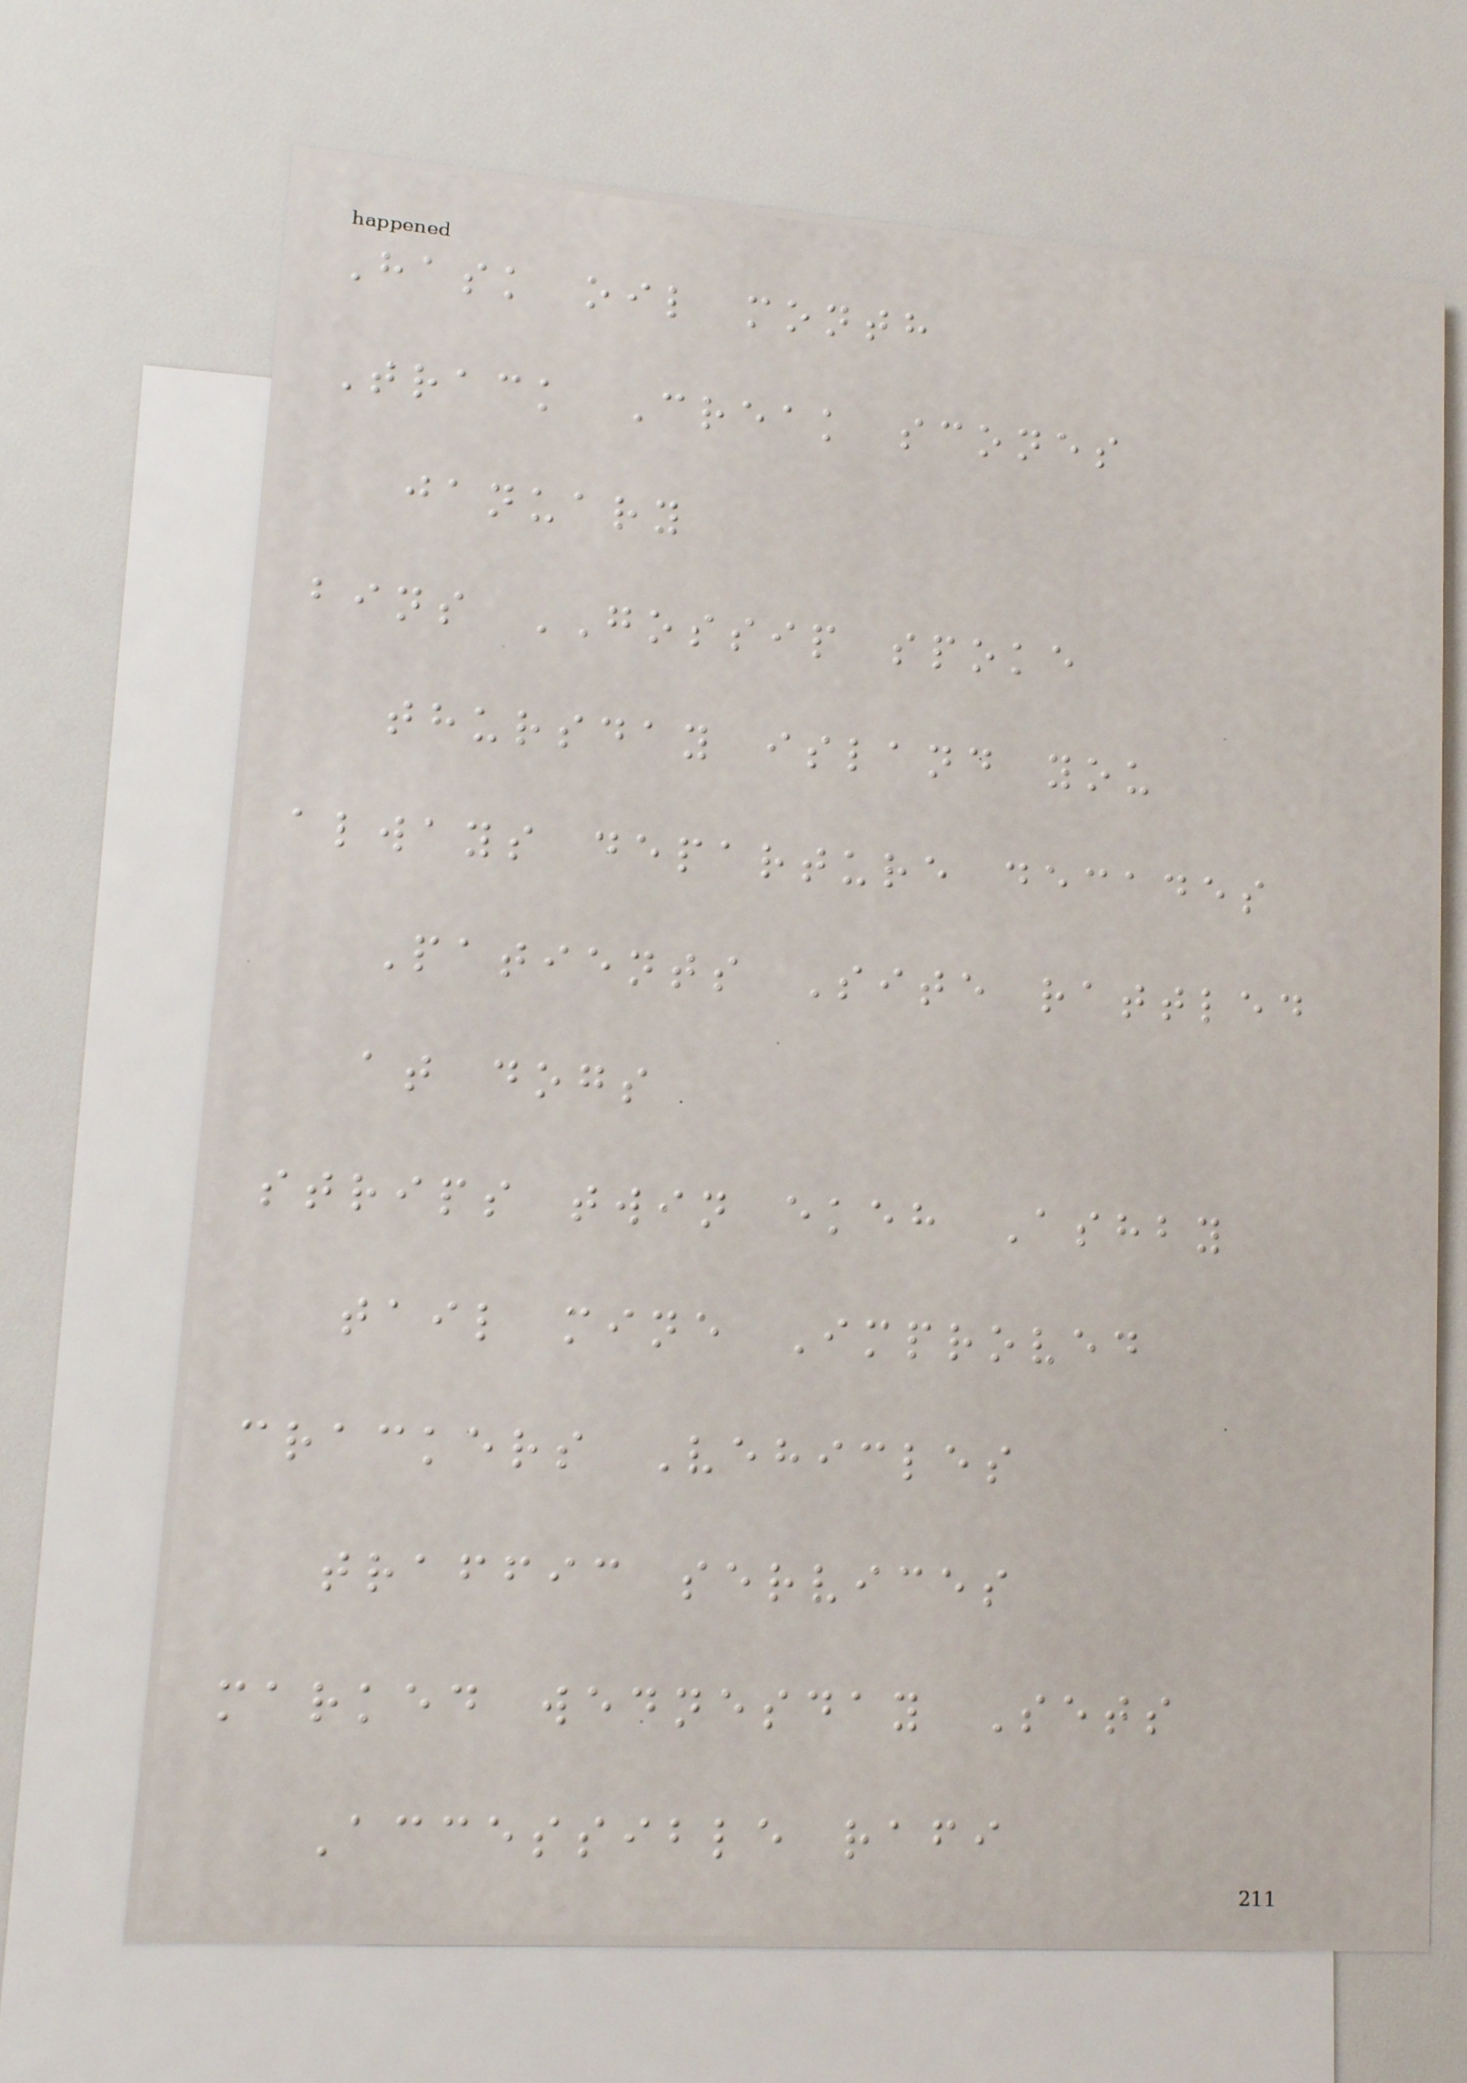Hask oil month
Track Creak scones
january
bins GOSSIP spoke
thursday island you
always departure decades
Patients Site rattled
at dogs
strips twin ekeh Ashby
tail mine Improved
crackers Vehicles
traffic services
marked wednesday Sets
Accessible rafi
